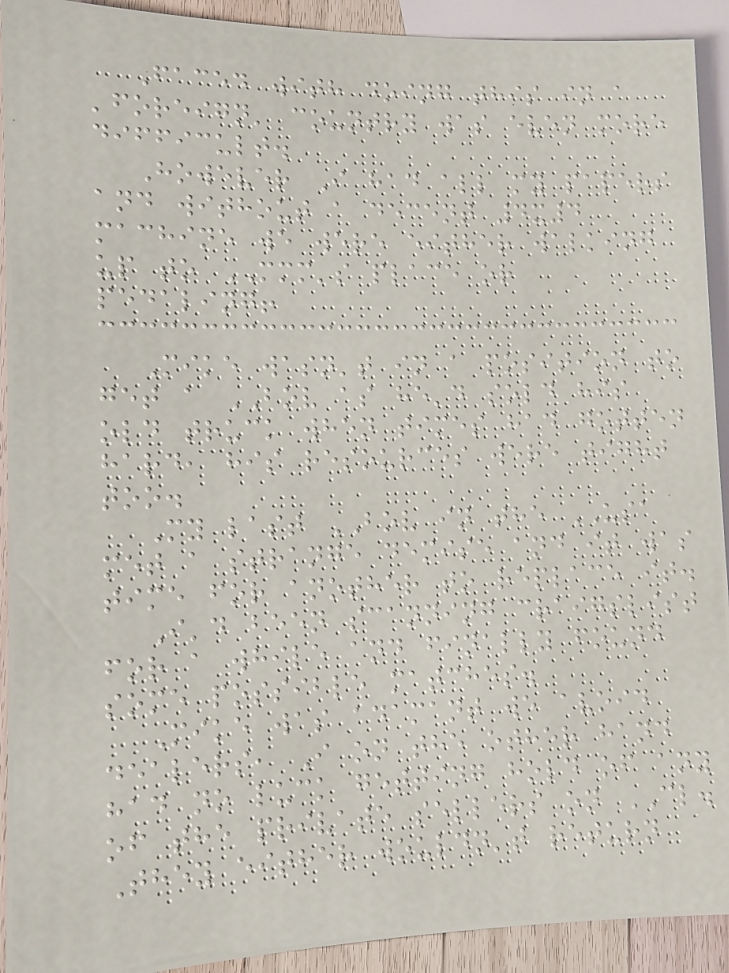Faced with doing this in a
'foreign' country was even more
difficult.
However I had all my papers
and without a decent 4x4
machine we were either walking
up to MMM's place or
pedaling!
Mike wasn't in a position to
get a BOV as he'd sold his
old truck when times had gotten
hard, his resources were tight
too.
My last BOV in the USA
met a strange demise and it was
time for another to replace it.
I'd been scanning craigslist
for a while and finally found
some possible matches.
Mike was adamant we avoid
dealers, I on the other hand
had no luck getting hold of any
of the private sellers on CL.
They either wouldn't return
